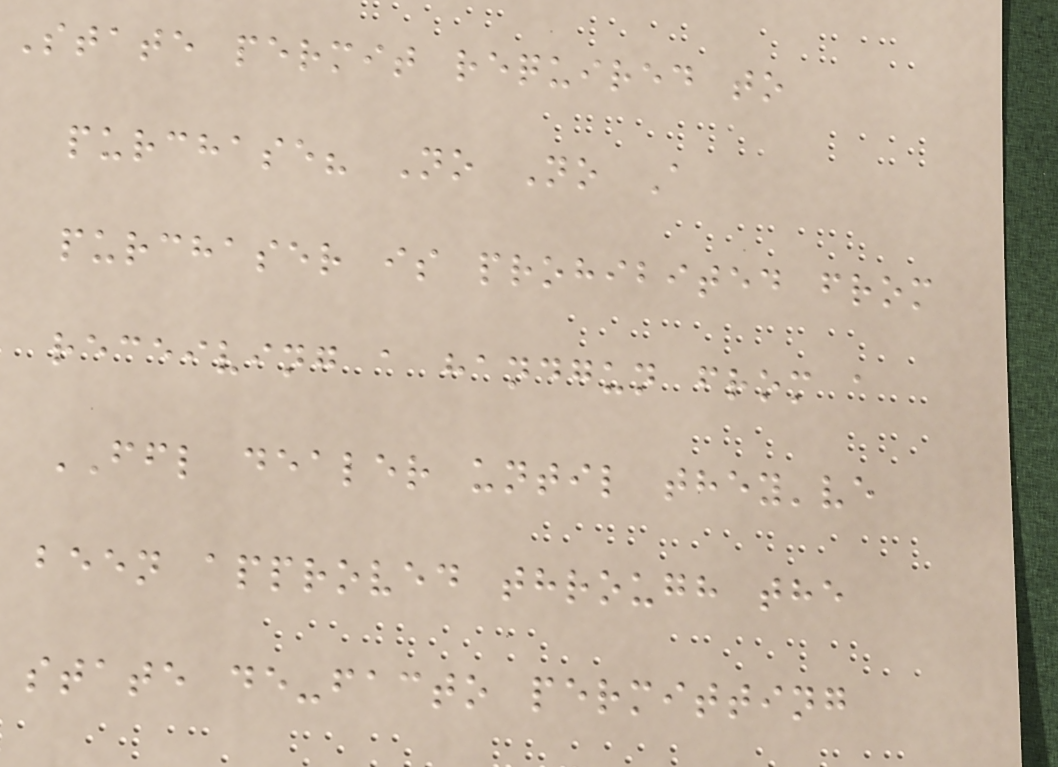State permit required to
purchase? No No A
purchaser is prohibited from
receiving a handgun from a
FFL dealer until they've
been approved through the
state de-facto permitting
